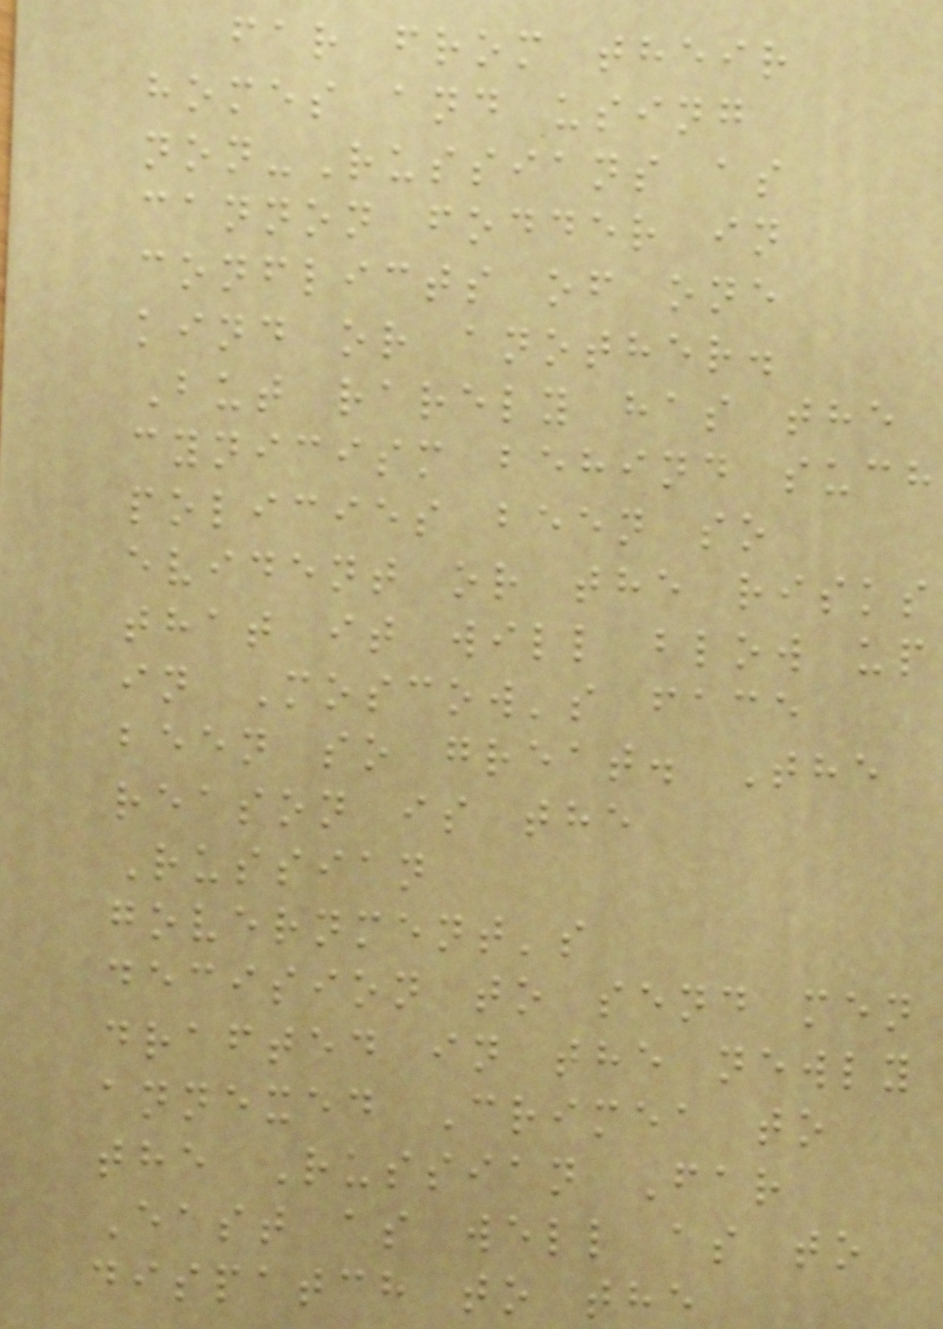far from their
homes and using
non-Russians as
cannon fodder in
conflicts of one
kind or another.
But rarely has the
cynicism behind such
policies been so
evident or the risks
that it will blow up
in Moscow's face
been so great. The
reason is the
Russian
government's
decision to send men
drafted in the newly
annexed Crimea to
the Russian Far
East as well as to
dispatch to the
